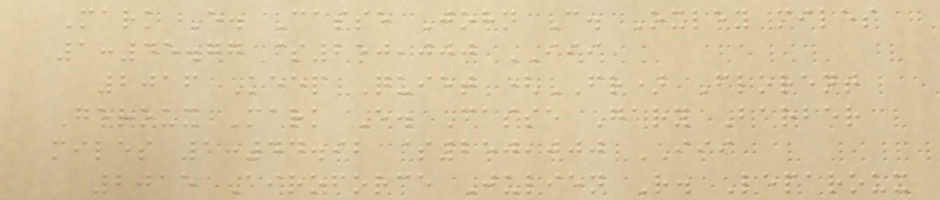Mark E. Casse John C. Oxley miles
1:45.77 $250,000 III
2016 Keep Quiet (FR) Florent
Geroux Mark E. Casse Gary Barber
miles 1:44.92 $250,000 III
2015 Airoforce Julien R. Leparoux
